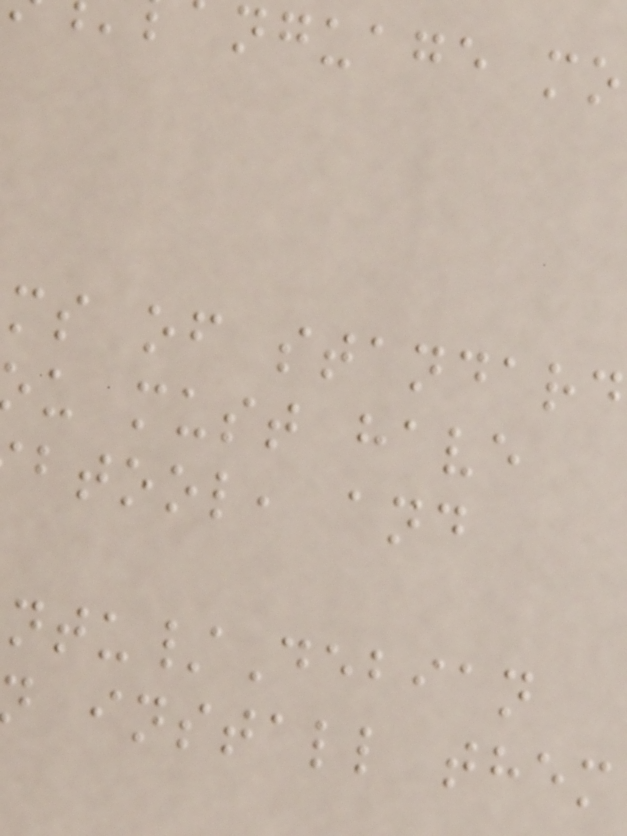nguage mo
ms of standard
u must have
btool, and
ntu/Debian
install them
